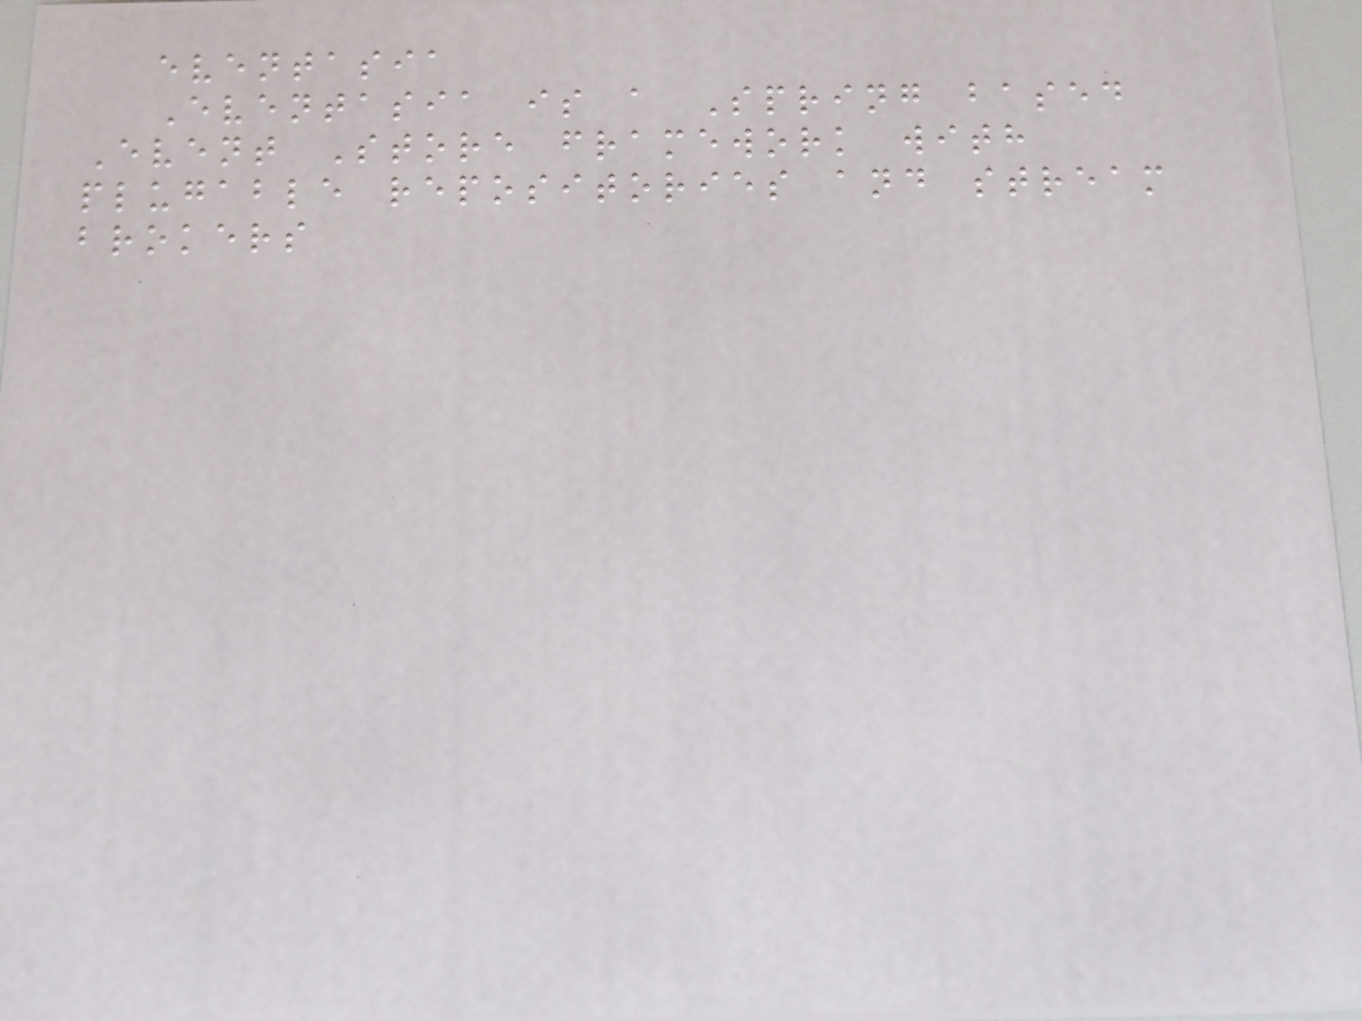eventasia
Eventasia is a Spring based
Event Store framework with
plugable repositories and stream
brokers
